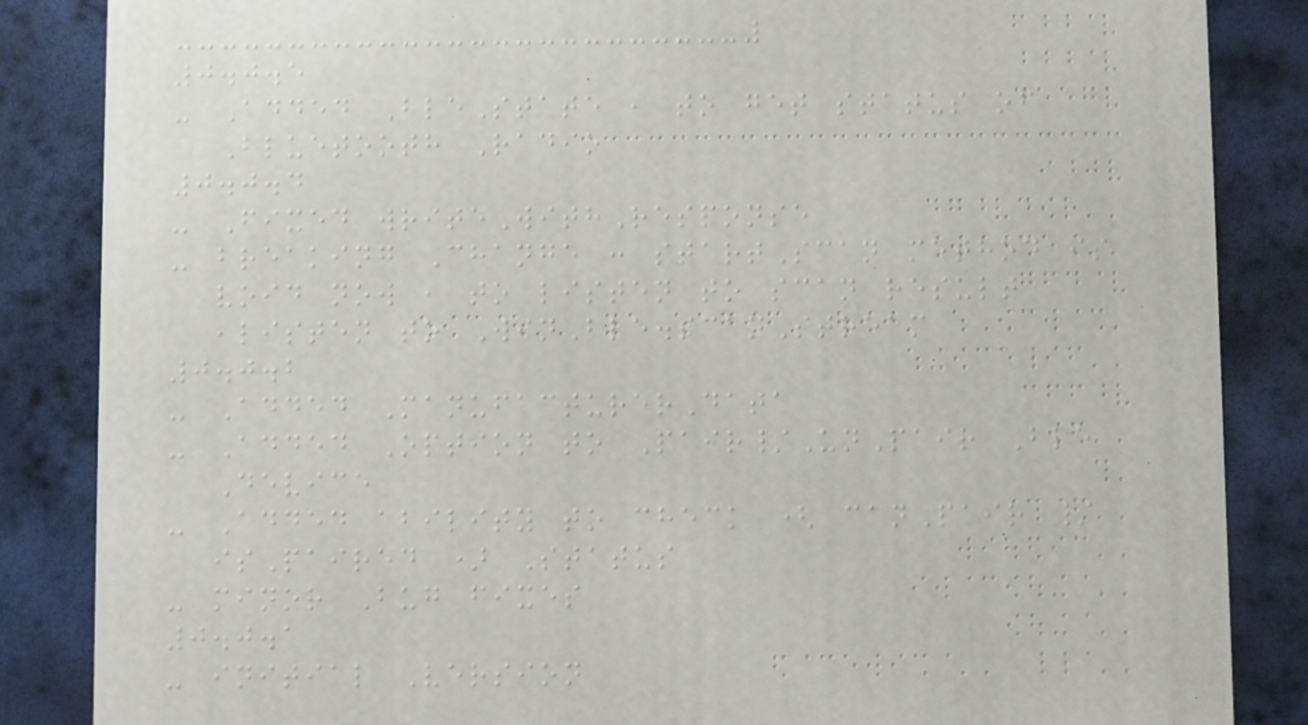0.0.5
- Added BleState , to get status of
Bluetooth Radio
0.0.4
- Fixed writeWithResponse
- breaking Change : startScan method is
void now , to listen to scan result
,listen to WinBle.scanStream
0.0.2
- Added ManufacturerData
- Added Option to Pair/UnPair Ble
Device
- Added ability to check ( canPair /
isPaired ) Status
- minor Bug fixes
0.0.1
- initial Version
